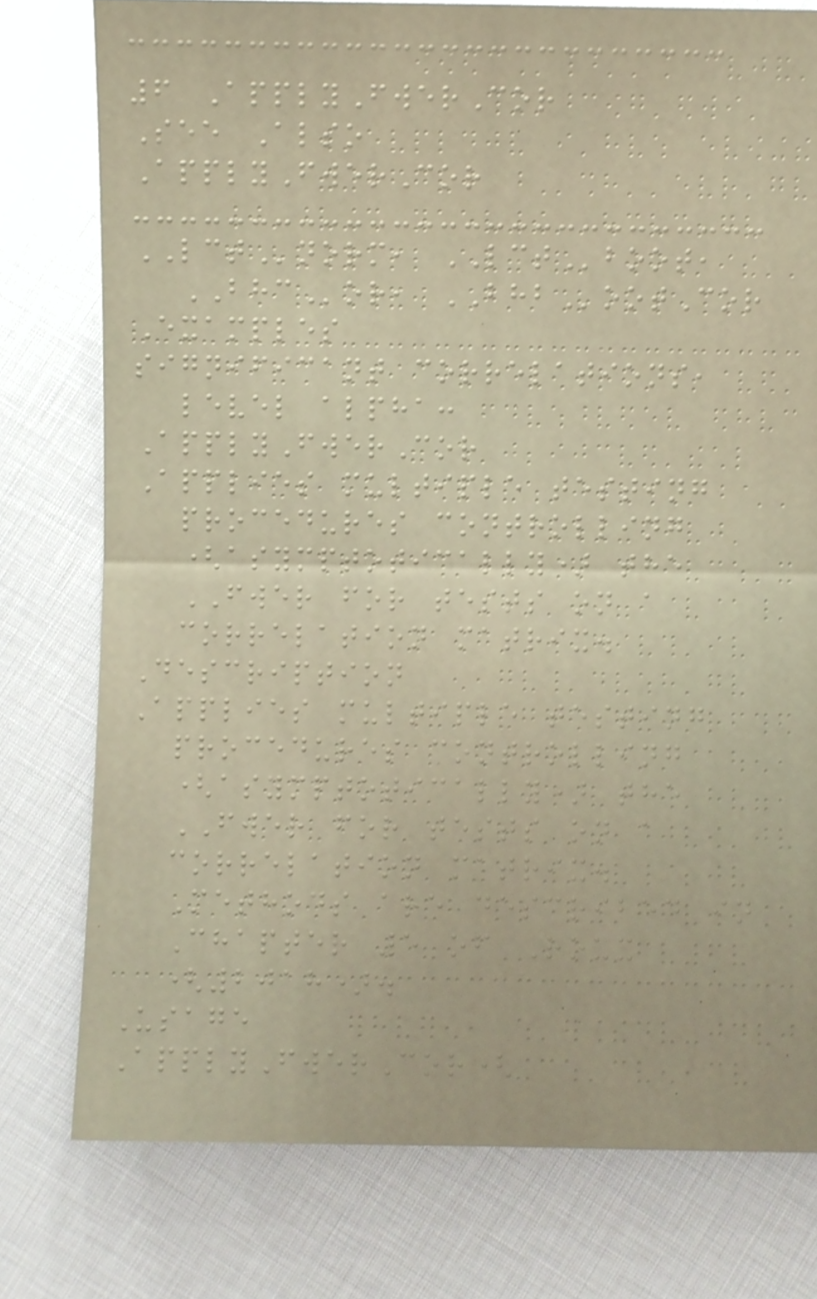6 ApplyFwerCor
See Also
ApplyFwerCor
LCTnorm, LCTboot,
BHCor, BHBootCor
Examples
significant correlations,
level alpha:
ApplyFwerCor
Applies multiple testing
procedures controlling
(asymptotically) the
FWER for tests on a
correlation matrix.
Description
Applies multiple testing
procedures controlling
(asymptotically) the
FWER for tests on a
correlation matrix.
Methods are described in
Chapter 5 of Roux
(2018).
Usage
ApplyFwerCor(
